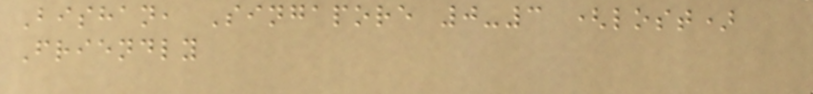Bishan, Singapore 0-3 (lost)
Friendly
